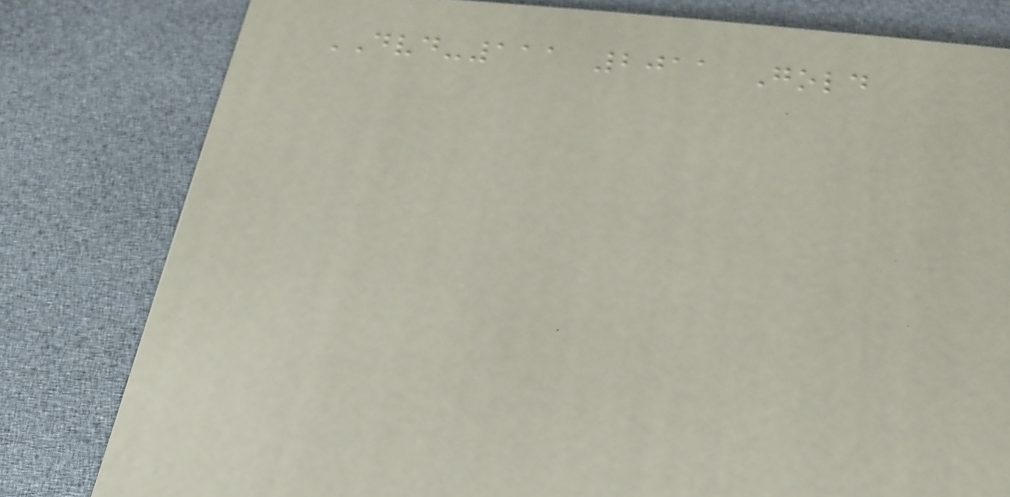DVD-111 2011 Gold
